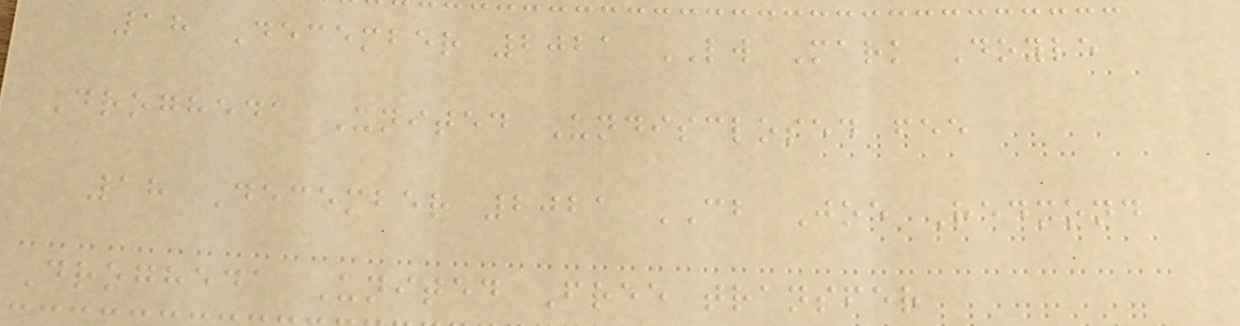18 December 2021 LW Mark Doyle
Drogheda United Undisclosed fee
18 December 2021 CB Joe Redmond
Drogheda United Free transfer
